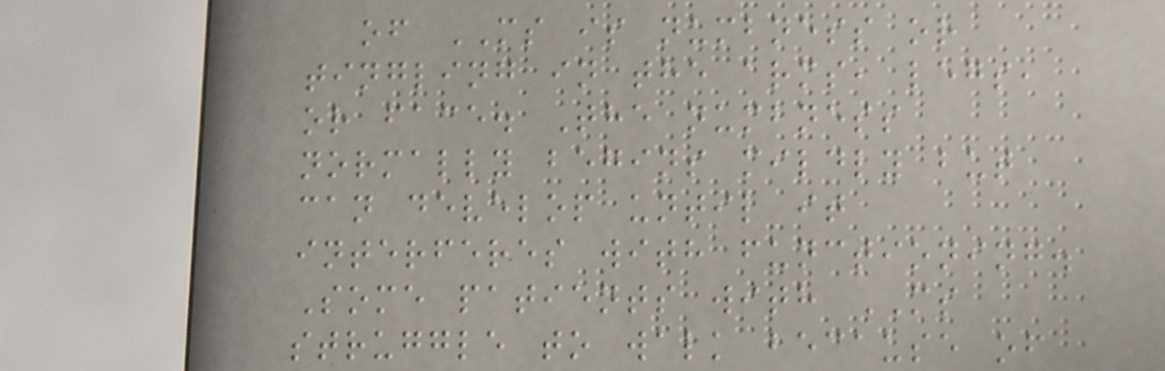of MS is numbness or
tingling in the arms, legs,
or face. The numbness
normally begins mildly but
can develop until it
interferes with functioning.
Some patients with MS
struggle to walk because of
